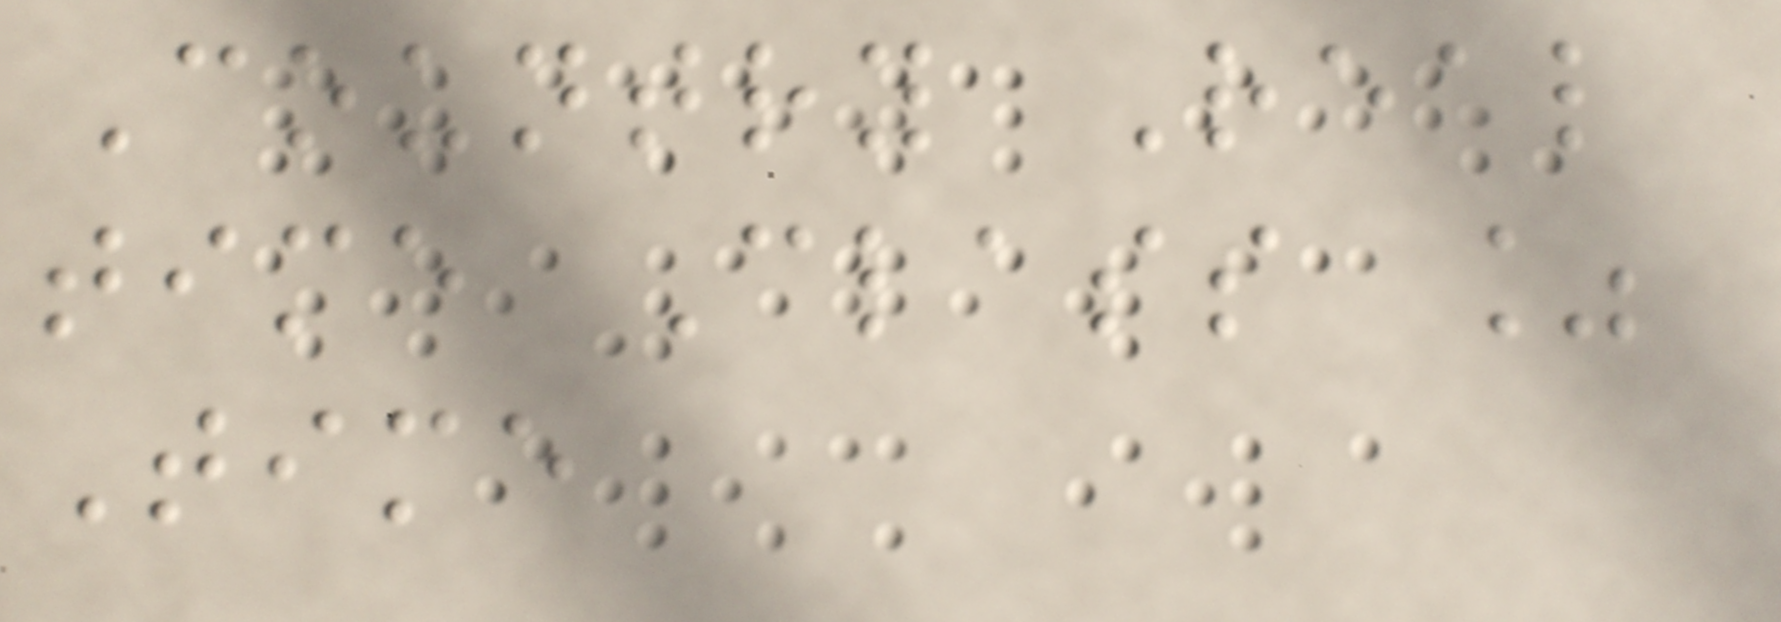Country Real
time Class %
Time
